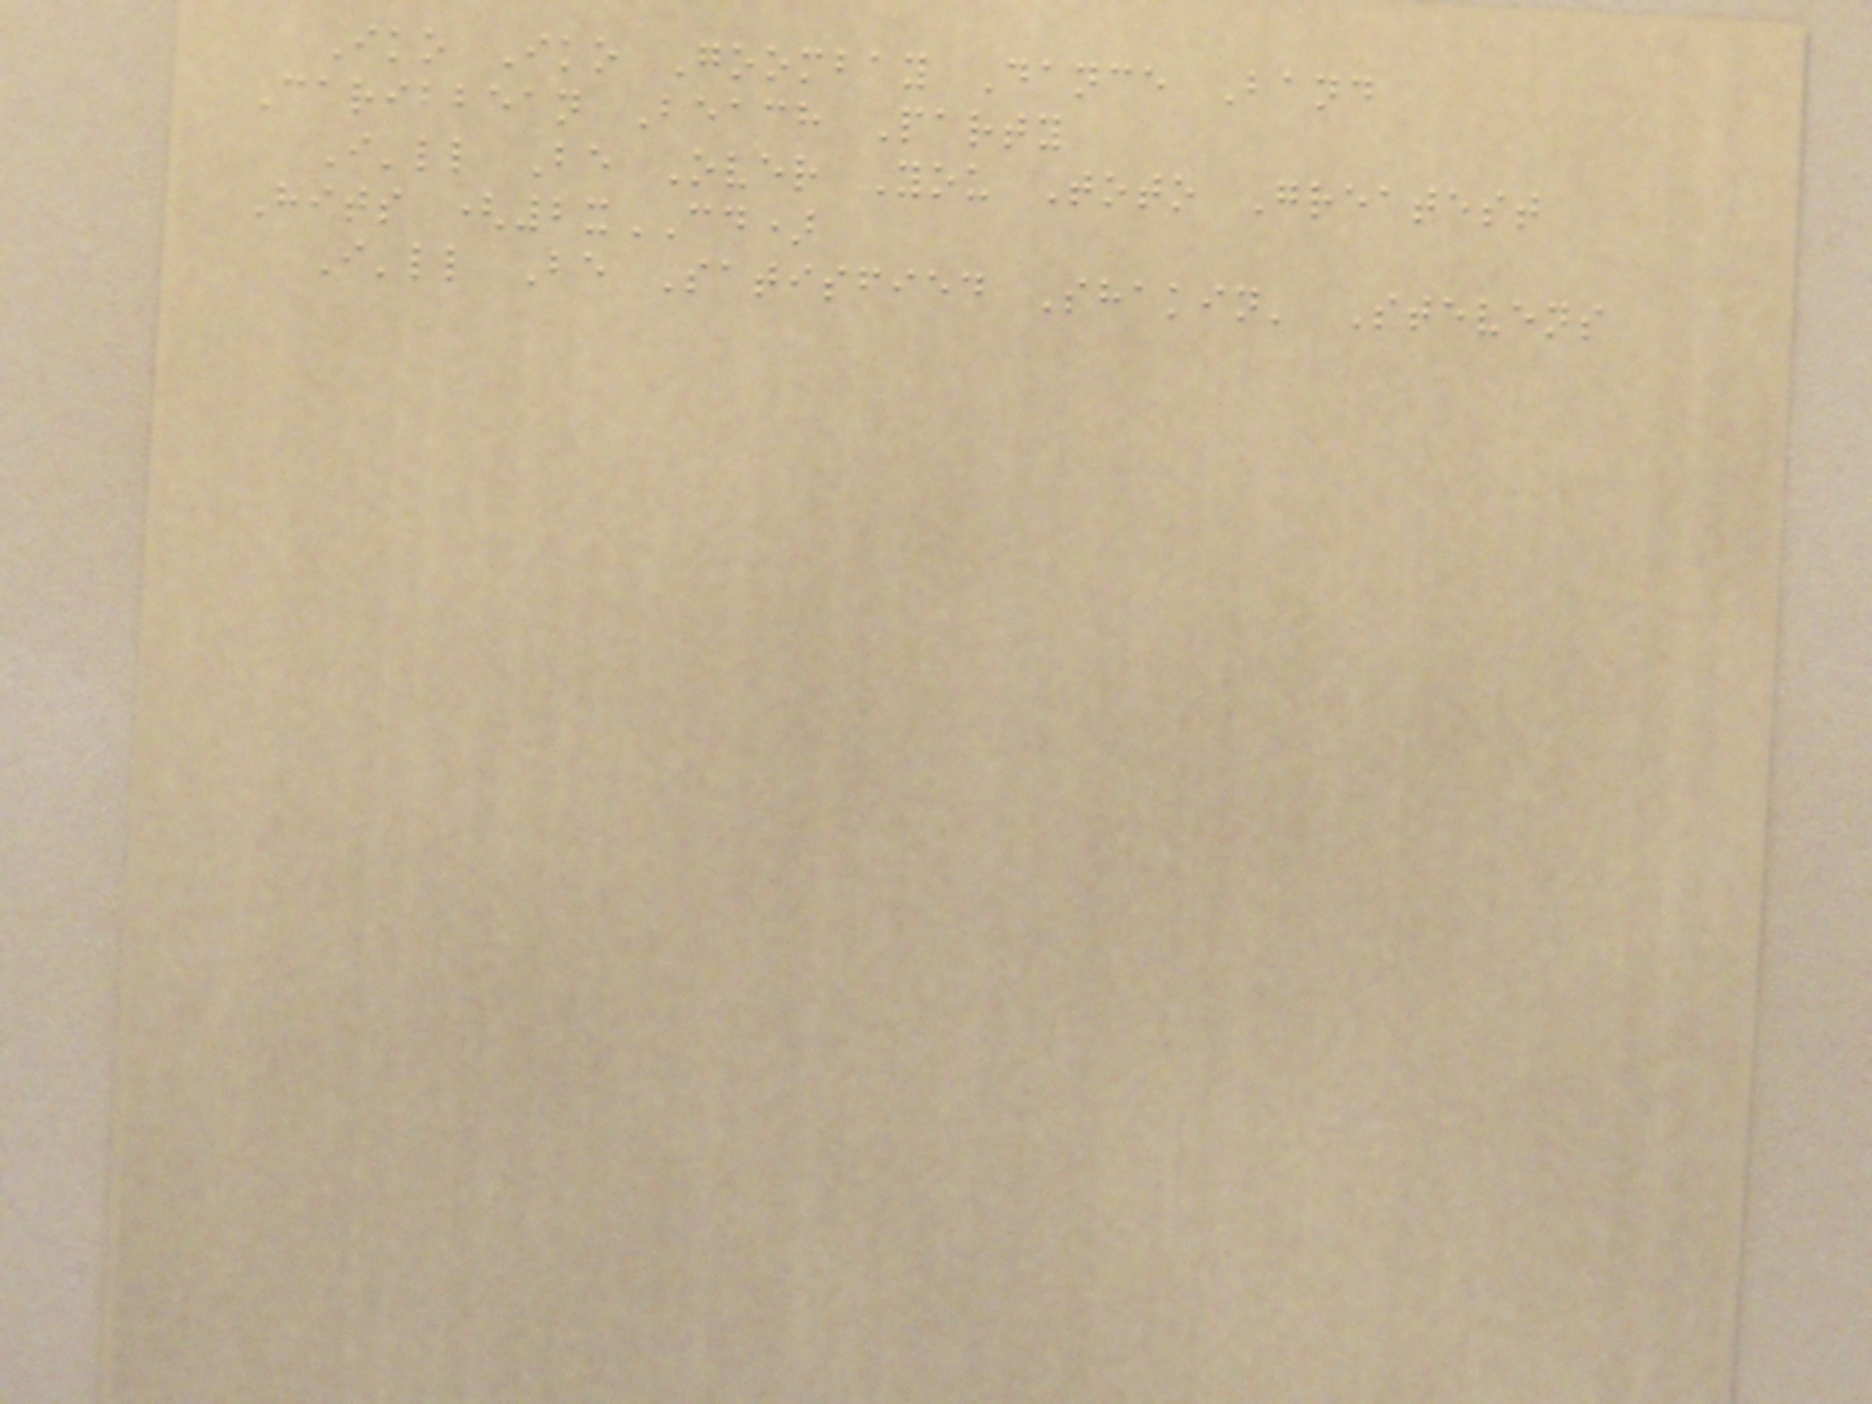Iko Iko Goombay Dance Band
Caribbean Beach Party
I'll Be Over You Toto Greatest
Hits (2xCD)
I'll Be Satisfied Shakin' Stevens
